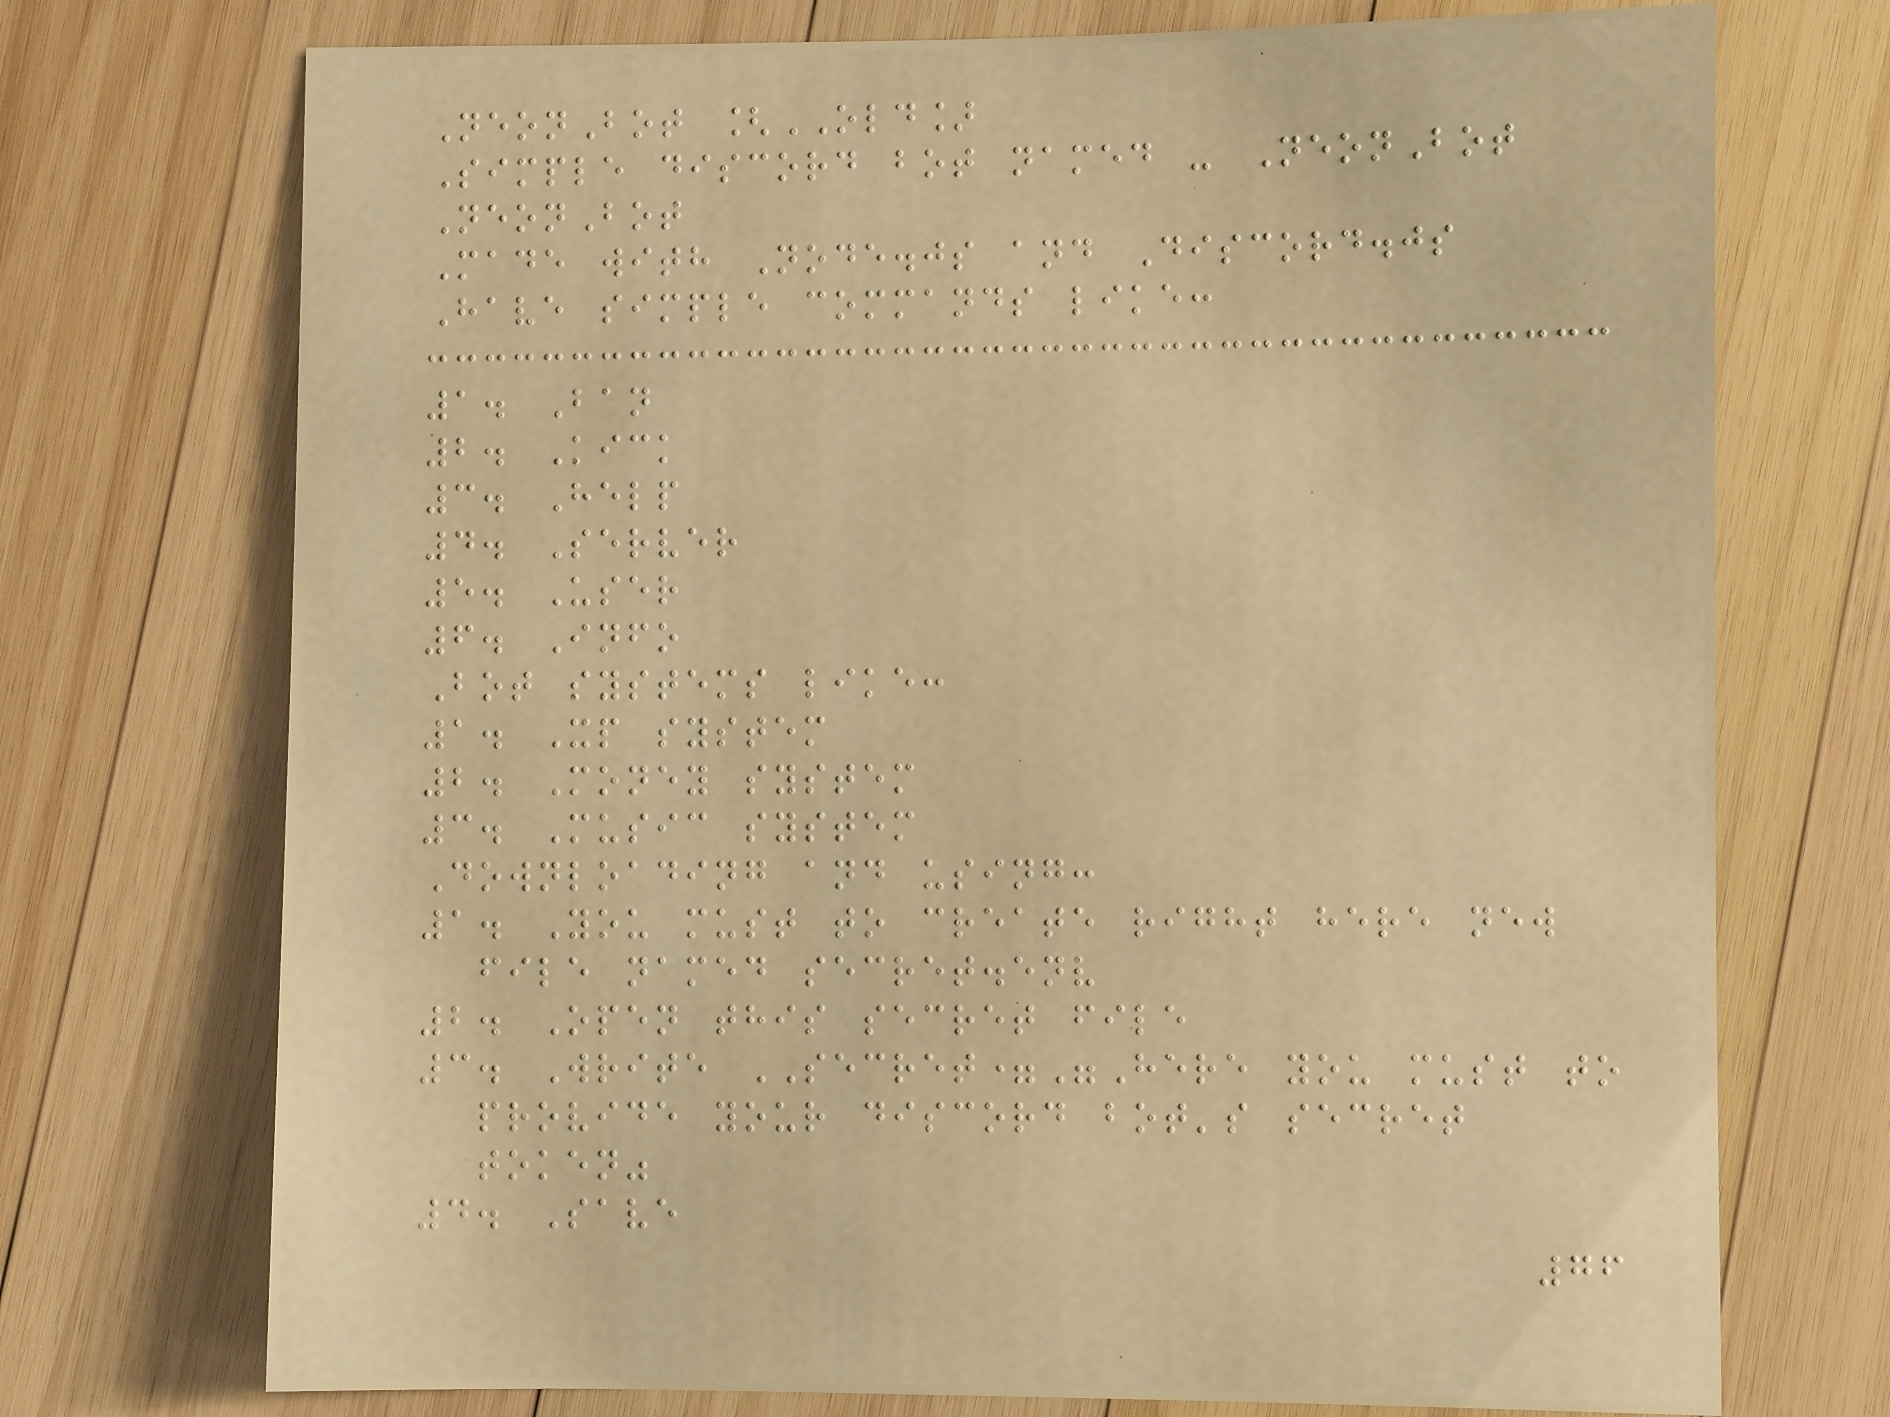NeonBot [OLD]
Simple discord bot named - NeonBot
NeonBot
Made with Node.js and Discord.js
Have simple commands like:
1. Ban
2. Kick
3. Help
4. Server
5. User
6. Info
Bot systems like:
1. Xp system
2. Money system
3. Music system
Downloading and using:
1. You must to create right here new
file named secret.env
2. Open this secret file
3. Write SECRET="Here you must to
provide your discord bot's secret
token"
4. Save
76
